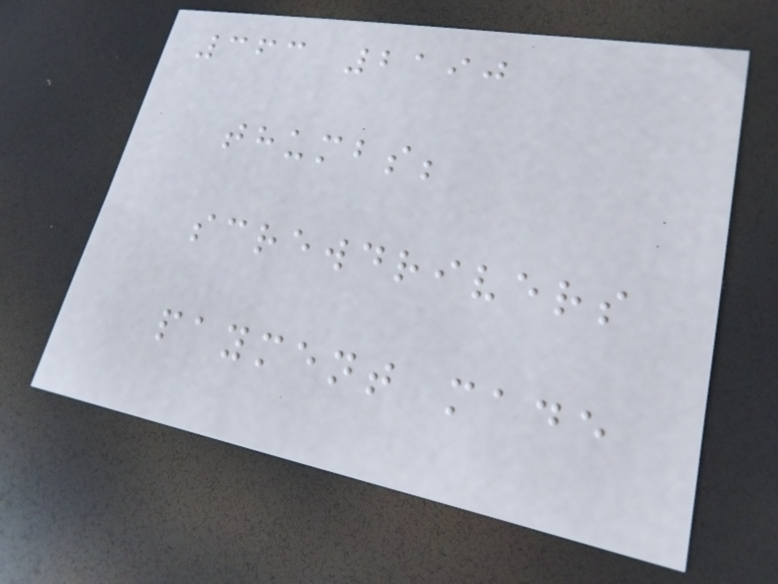363 2190
thumbs;
screwdrivers
payment made
